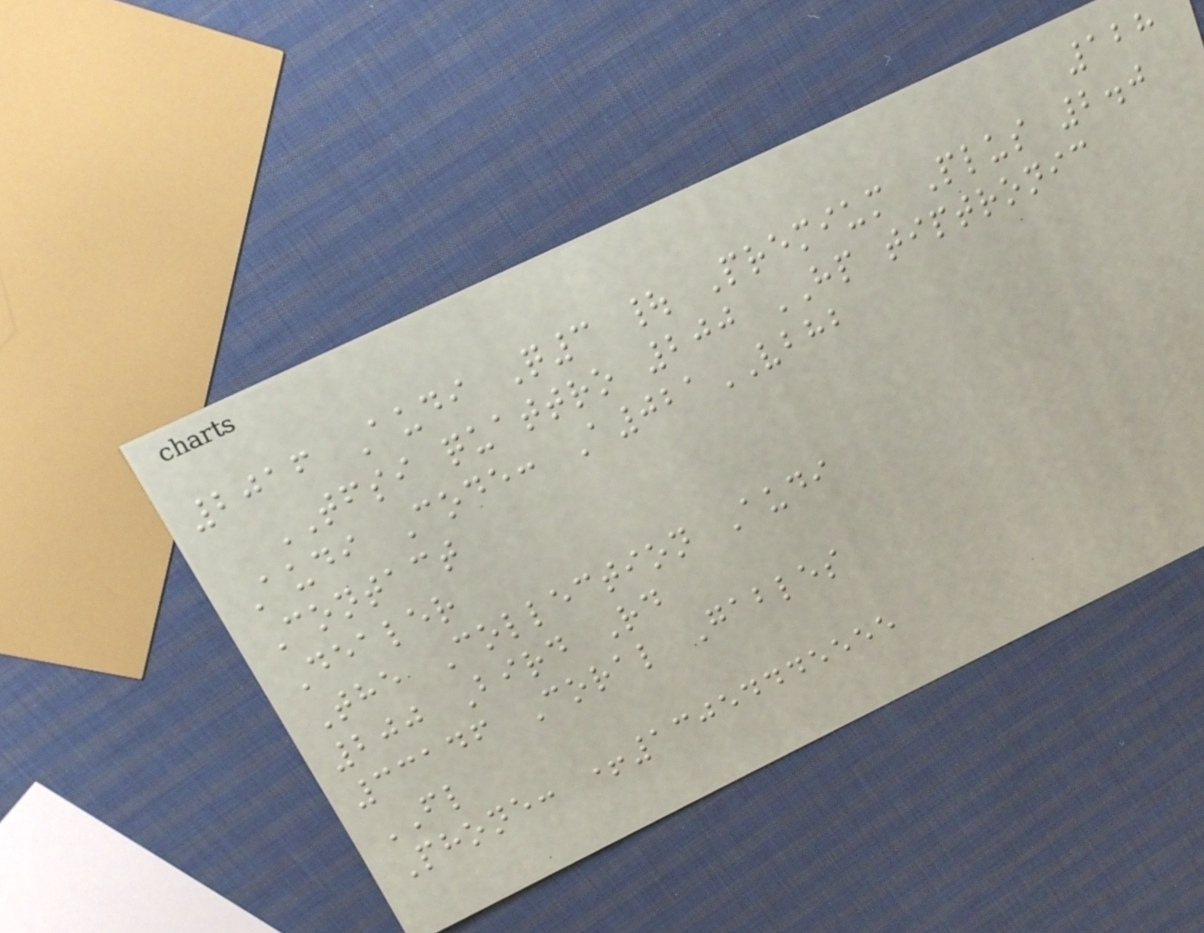128
2016 Audi Q3 | Premium Plus 2.0
TFSI quattro 200 HP tiptronic
Audi Code: A021VBHB
Contact
Dealer
The Collection Audi
200 Bird Rd
33146 Coral Gables
FL
Phone: +13054445555
